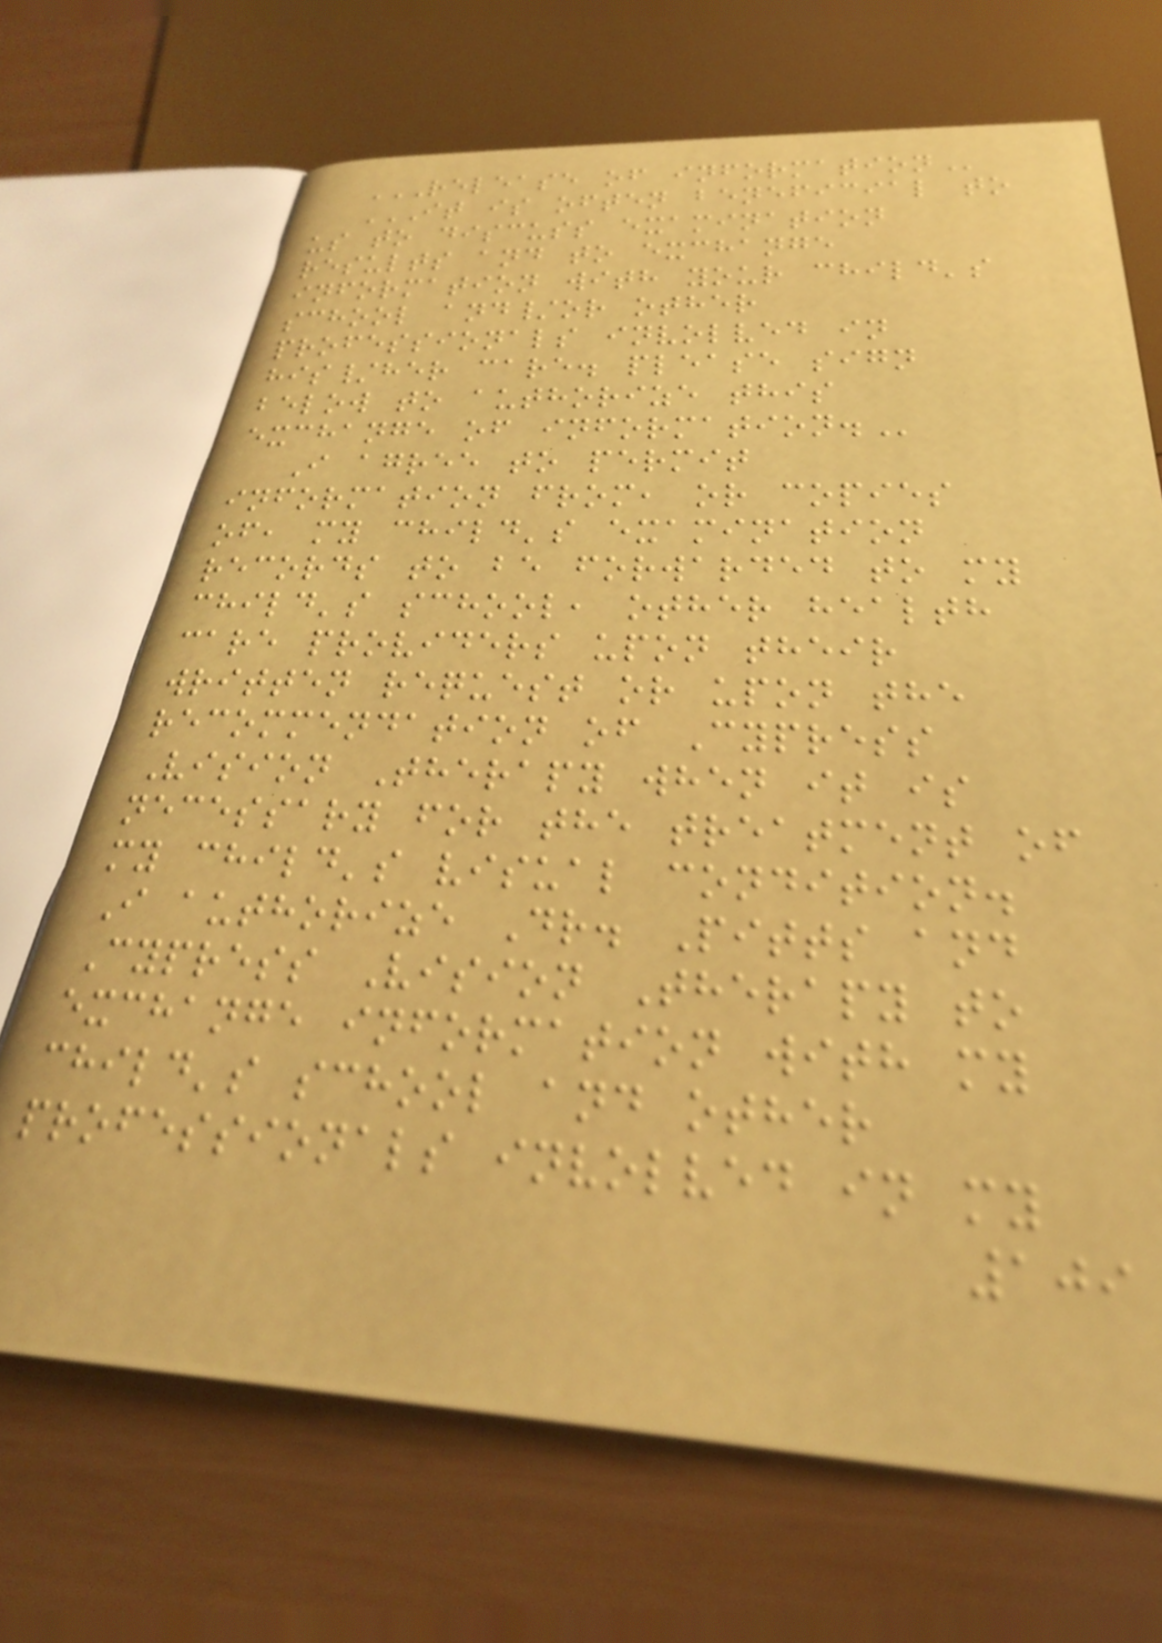RELEASE OF INFORMATION
IT IS OFTEN BENEFICIAL TO
US TO DISCUSS EXAMINATION
RESULTS AND TO EXCHANGE
INFORMATION WITH YOUR CHILD'S
SCHOOL AND/OR OTHER
PROFESSIONALS INVOLVED IN
HIS/HER CARE. PLEASE SIGN
BELOW TO AUTHORIZE THIS
EXCHANGE OF INFORMATION.
I agree to permit
information from, or copies
of, my child's examination
records to be forwarded to my
child's school, other health
care providers upon their
written request or upon the
recommendation of Cypress
Vision Therapy when it is
necessary for the treatment of
my child's visual condition.
I authorize Dr. Pitts and
Cypress Vision Therapy to
exchange information with my
child's school and other
professionals involved in my
109
